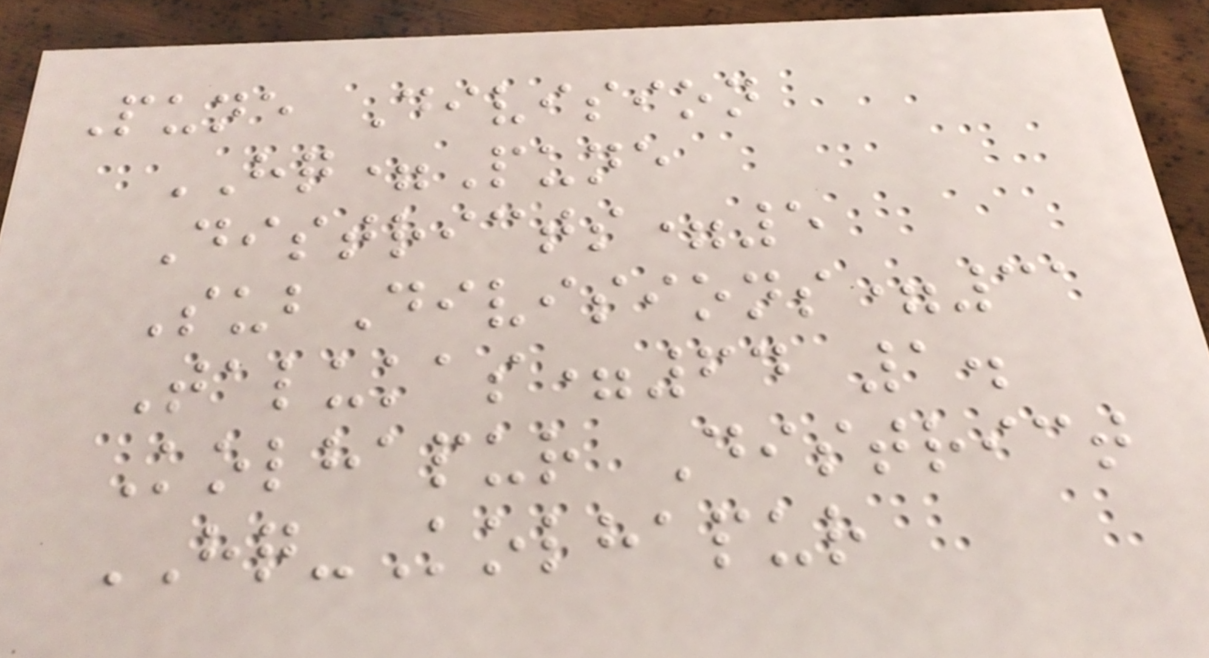Pune Division
HQ=Pune
Districts=5
SubDivisions=31
Talukas=64 1.
Kolhapur District
HQ-Kolhapur
